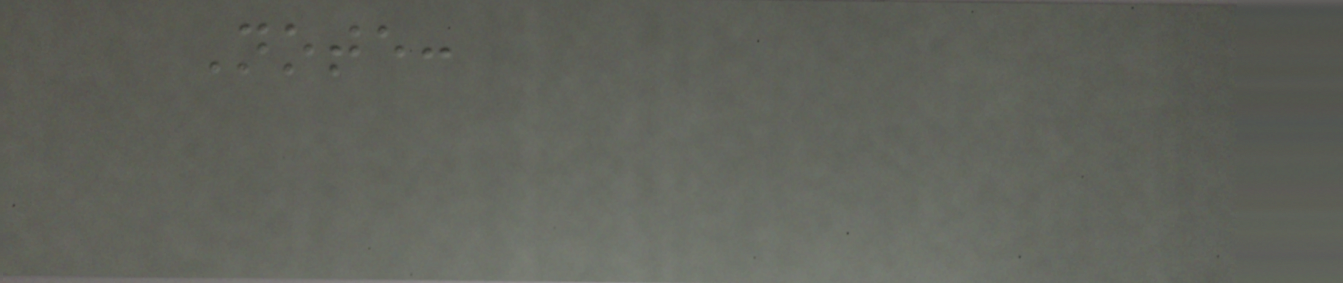Note:
